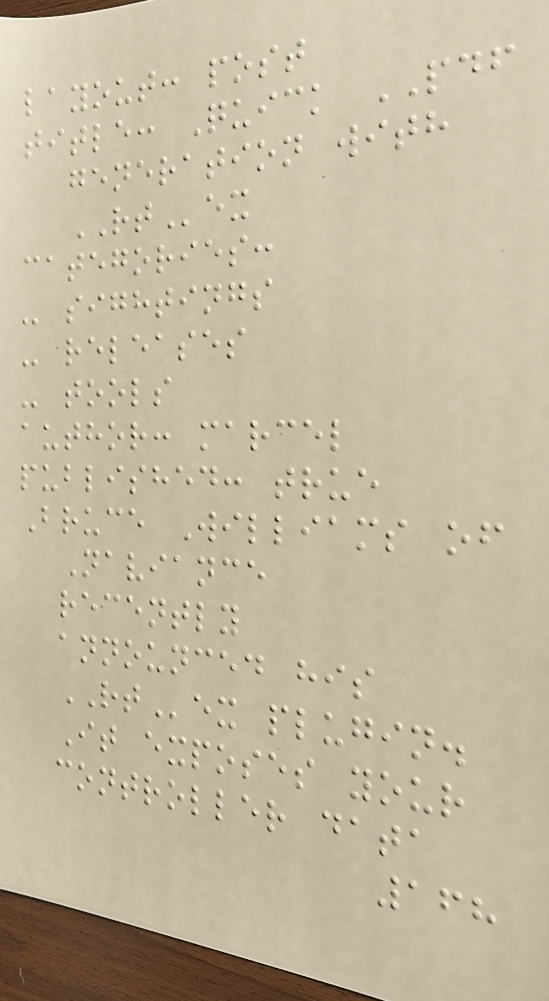layout: post
title: Quick PDF
generation with
RTex
categories:
- sightings
- releases
- tools
author: marcel
published: true
Bruce Williams of
Naviance
recently
announced his
RTex plugin.
It exposes your
controller data
168
